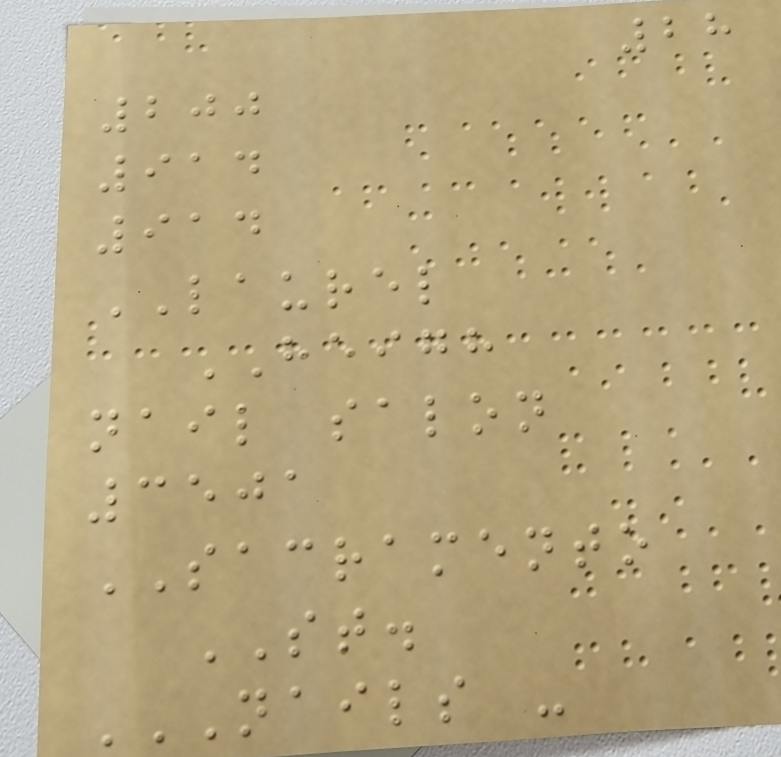28
200
914
914
LAUREL
HEIGH
nail salon
3501
SACRAMENTO
ST.
NAILS -
